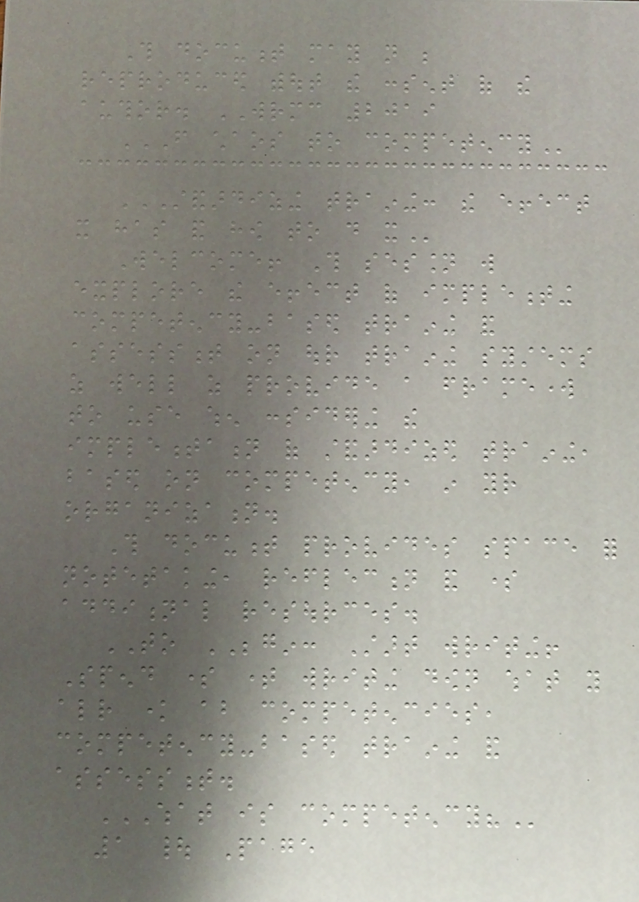This document may not be
reproduced without the consent of the
author. WRMC 2019
FROM CHAOS TO COMPETENCY
STANDARDIZING TRAINING: THE EFFECT
IT HAS AND HOW TO DO IT
Welcome! This session will
explore the effect of implementing
competency-based training and
assessment on our training systems
as well as provide a framework
to use when considering the
implementation of standardized training,
based on competency, in your
organization.
This document provides space for
notetaking, reflection and some
additional resources.
TO BEGIN: Start writing!
Spend some time writing down what you
already know about competencies,
competency-based training and
assessment.
WHAT IS COMPETENCY?
1 | Page
